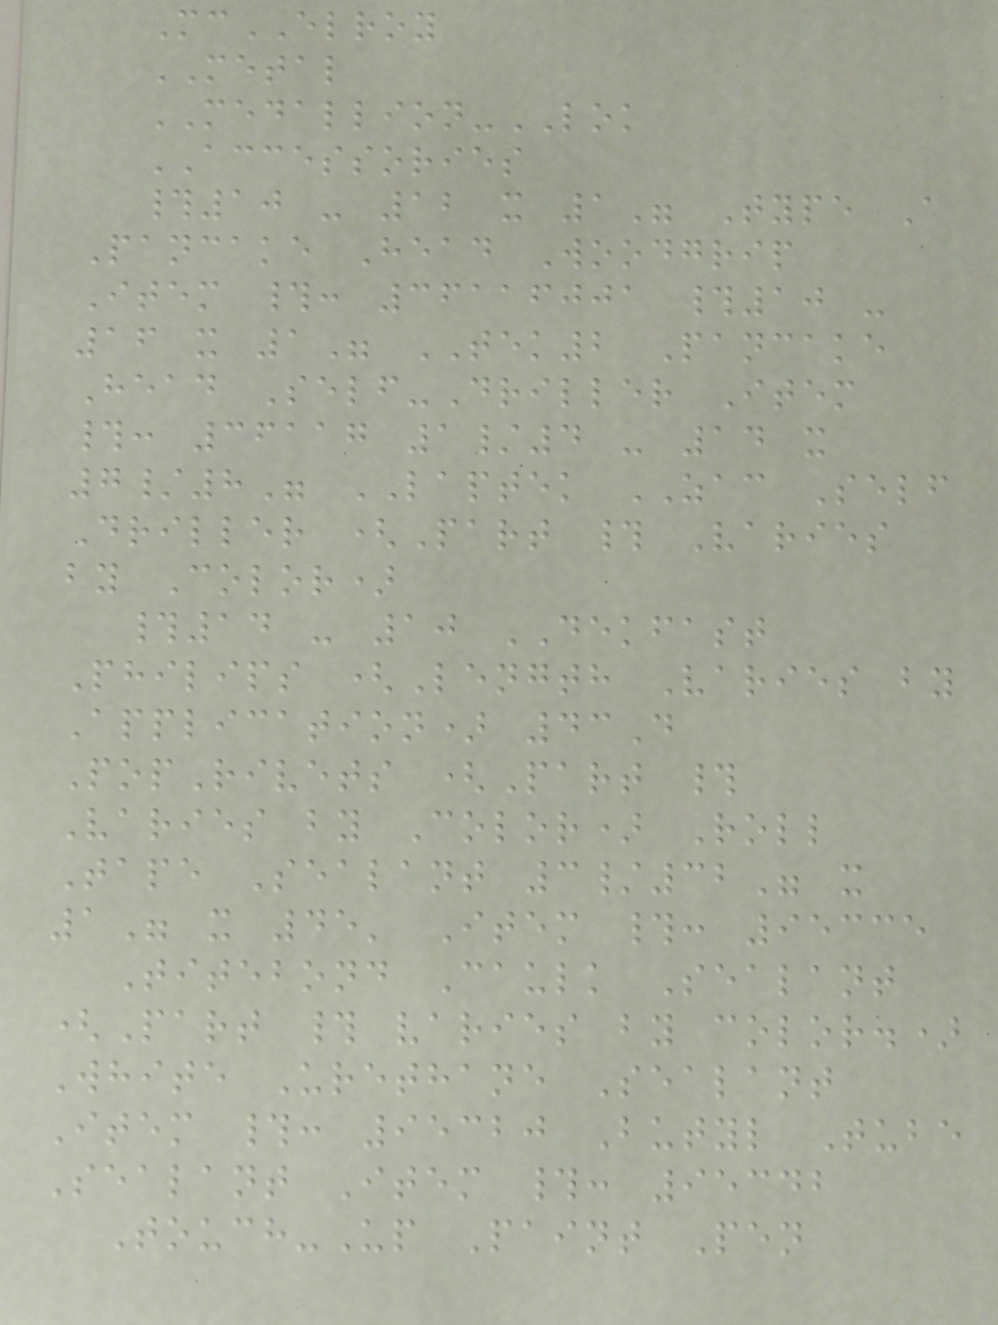McELROY
METAL
MEDALLION-LOK
ACCESSORIES
#10 - 12 x 1" Type A
Pancake Head Woodgrip
Item #: 36116001 #10 -
16 x 1" TEK2 Pancake
Head Self-Driller Item
#: 36117 1/4 - 14 x
7/8" LAPTEK ZAC Self
Driller (Part # Varies
by Color)
#14 - 10 DEKFAST
Philips (Length Varies by
Application) 43D
PopRivets (Part #
Varies by Color) Roll
Tape Sealant 3/32" x
1" x 45' Item #: 95335
Titebond Caulk Sealant
(Part # varies by color.)
White Urethane Sealant
Item #: 95320 Butyl Tube
Sealant Item #: 95342
Touch-Up Paint Pen
